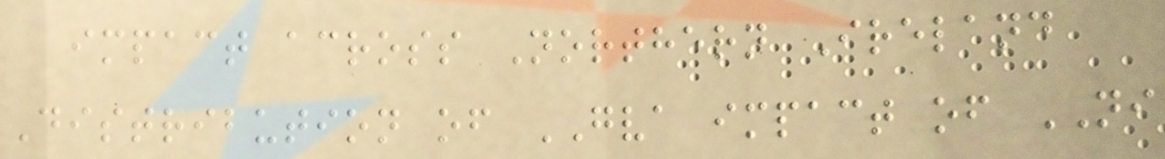impact across Northern Ireland
Distribution of GVA impact of NI
